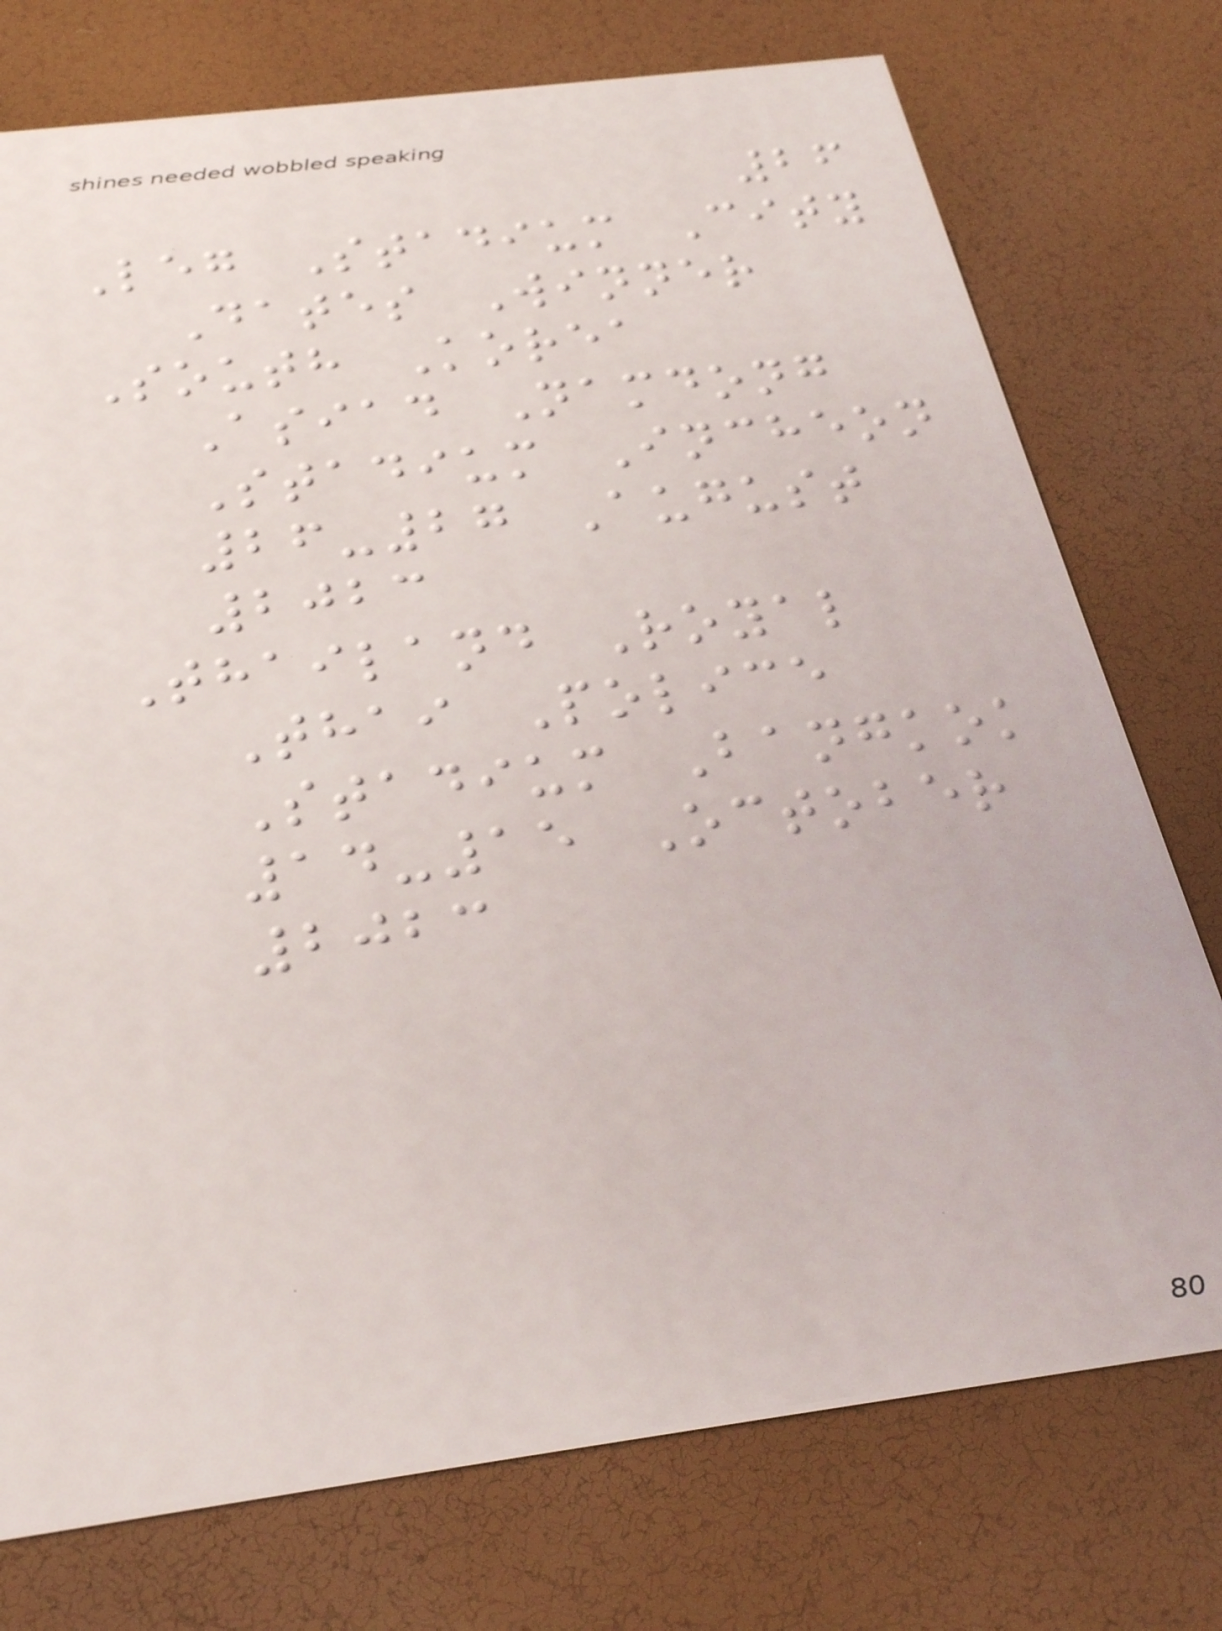26
Leg Stadium City
Dates Winner
South Korea
Asiad Namdong
Stadium Incheon
26-27 August
2023
Thailand Royal
Thai Police
Stadium Bangkok
14-15 October
2023
